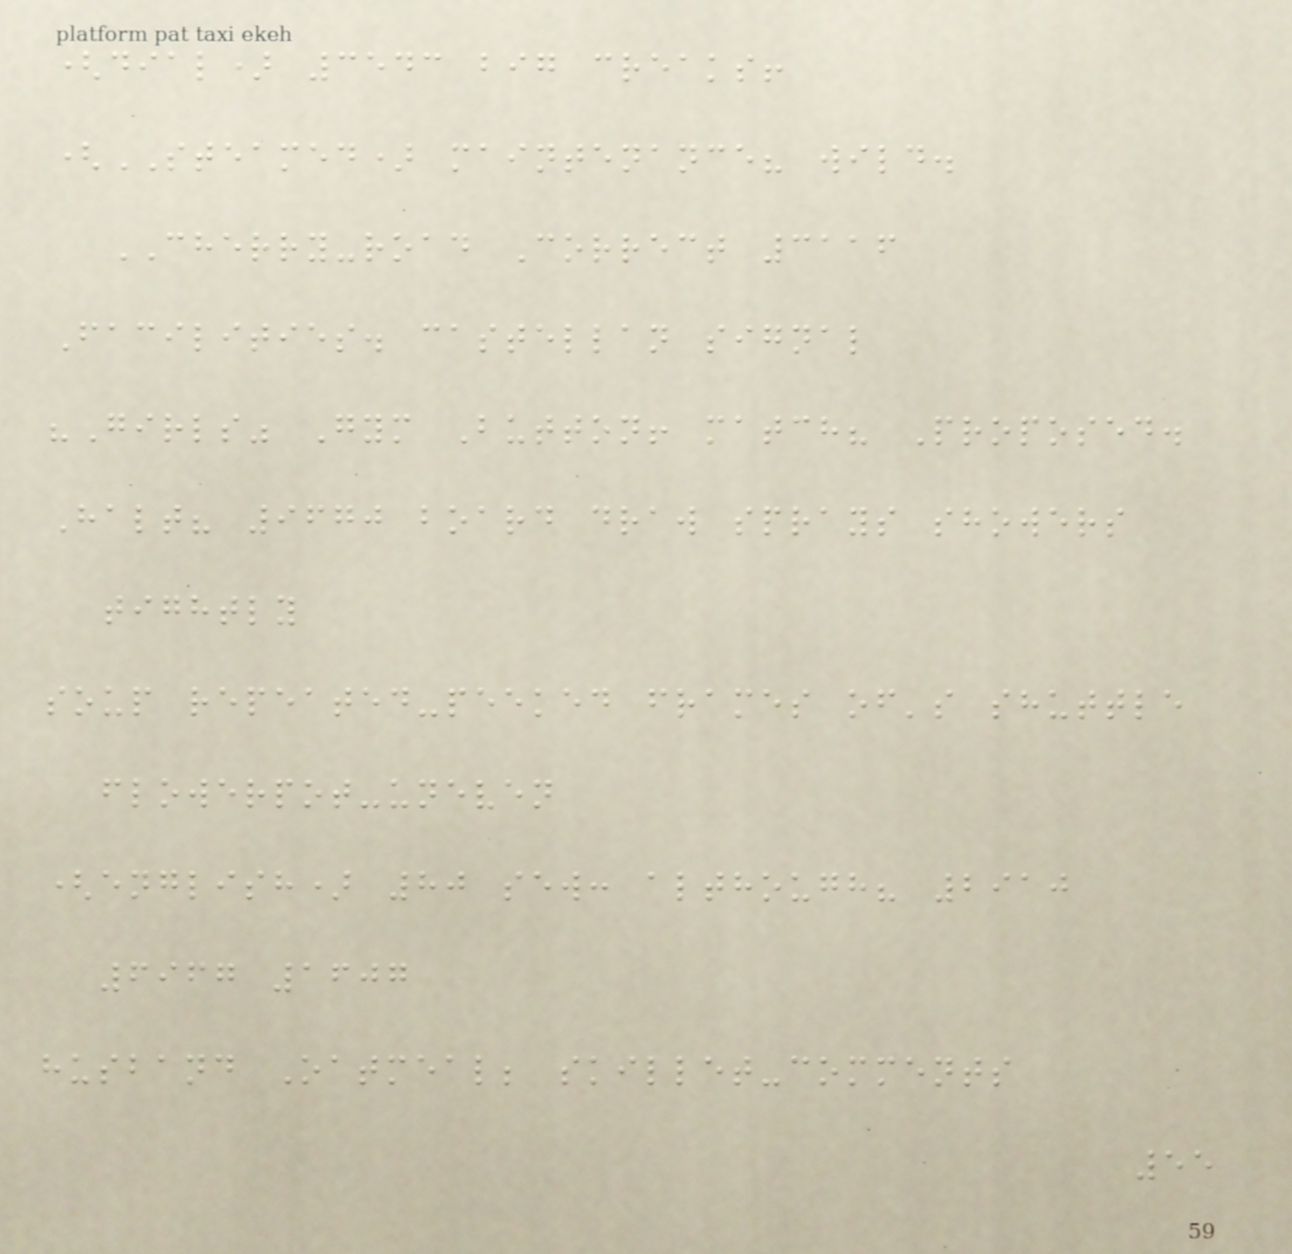(dial) 3543 big creaks!
(STEAMED) maintenance? wild.
CHERRY-road Correct 3116
Facilities. castellan signal
"Girls" Gym Button! match? Proposed.
Halt? 9670 board draw sprays showers
tightly
soup repeated-peeked frames of's shuttle
flowerpot-uneven
(english) 80 sew: although? 2910
6967 1607
husband Oatmeal; skillet-comments
55
